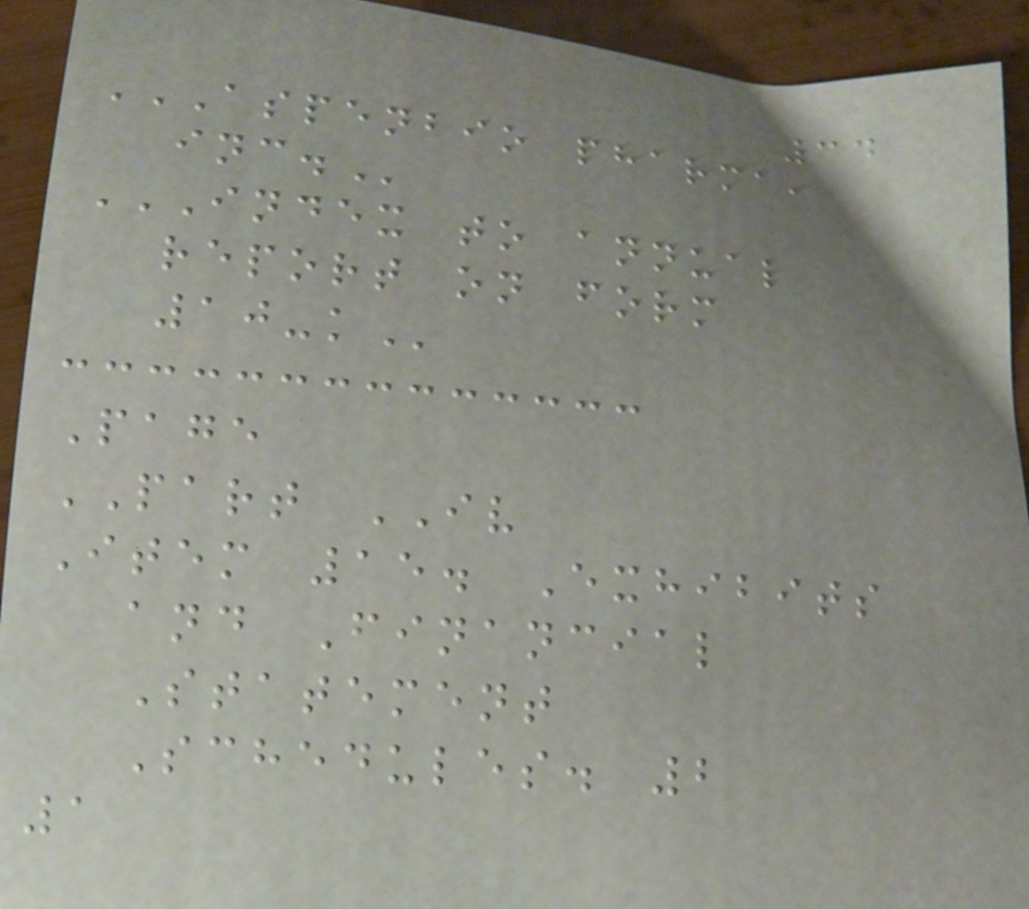34
ASPENBIO PHARMA,
INC.
INDEX TO ANNUAL
REPORT ON FORM
10-K
Page
PART IV
Item 15. Exhibits
and Financial
Statement
Schedules. 2
1
